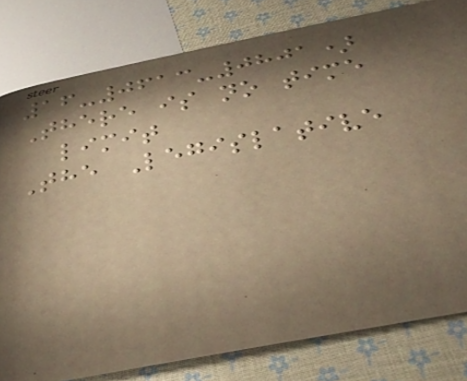16-0613-0801)
There is no time
limit
The Legislative
